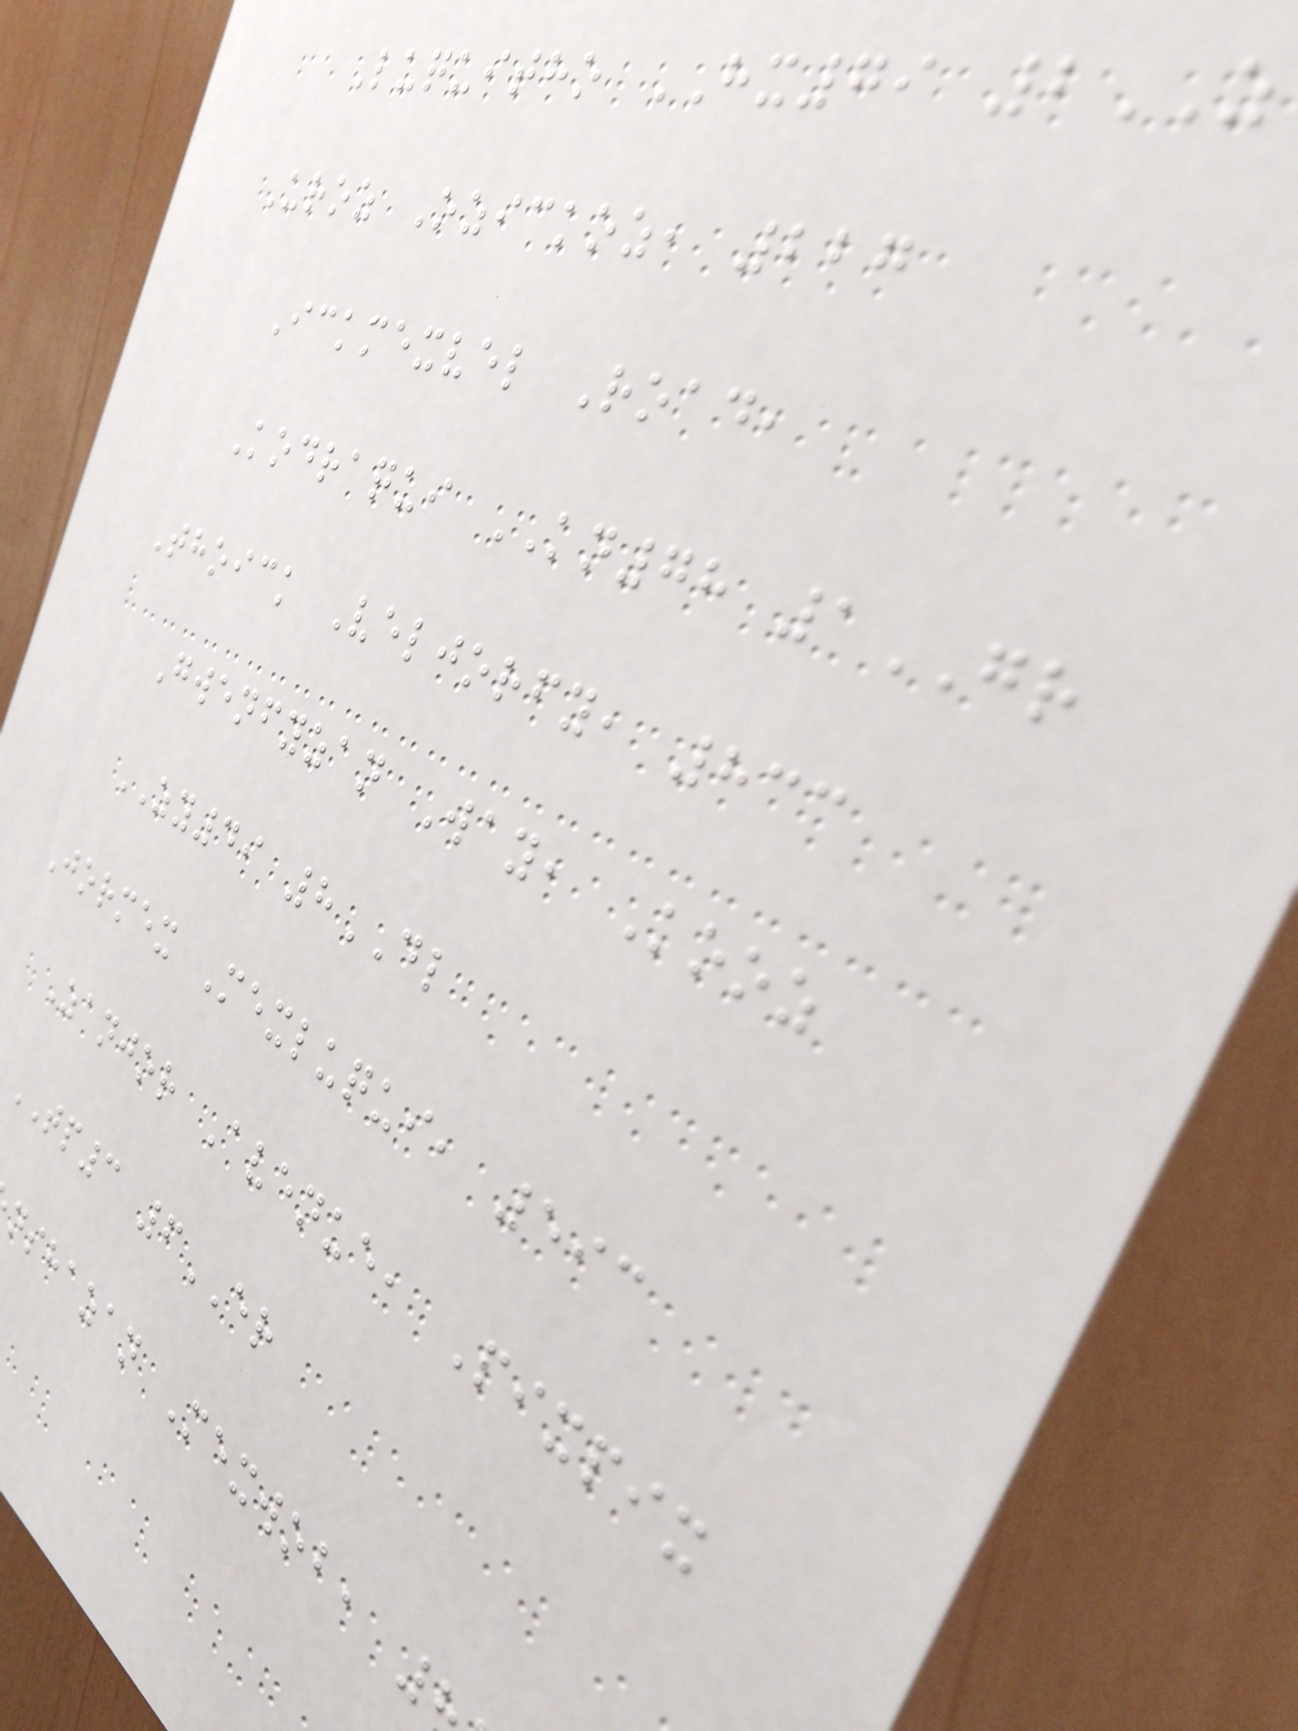Luquitho HX79 2
Uroz Ozickoz, 227
Ickmexvel Road,
Kodraqui KN78 1GR
Thoick Veljorfy, 833
Gwenfyzan Way, Kooz
ZY49 8DL
Jormex Mexluqui, 593
Zanjor Avenue, Pixpix
TP3 6ER
nshazan Mexwob,
